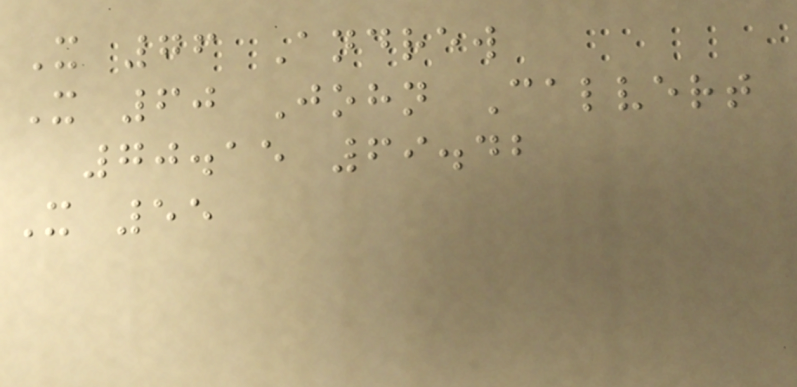X 76 Andrew
X 60 John Calvert
70.15 69.42
X 55
